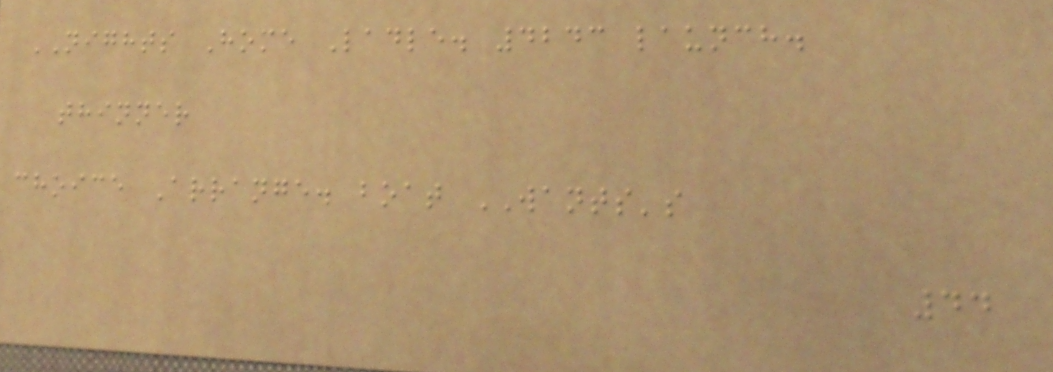NIGHTS Home Ladle. 4243 launch.
thinner
choice Arrange. boat WANTS's
44
